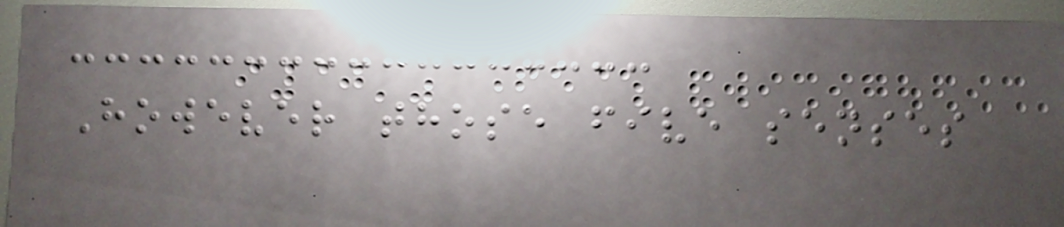However those five senses
